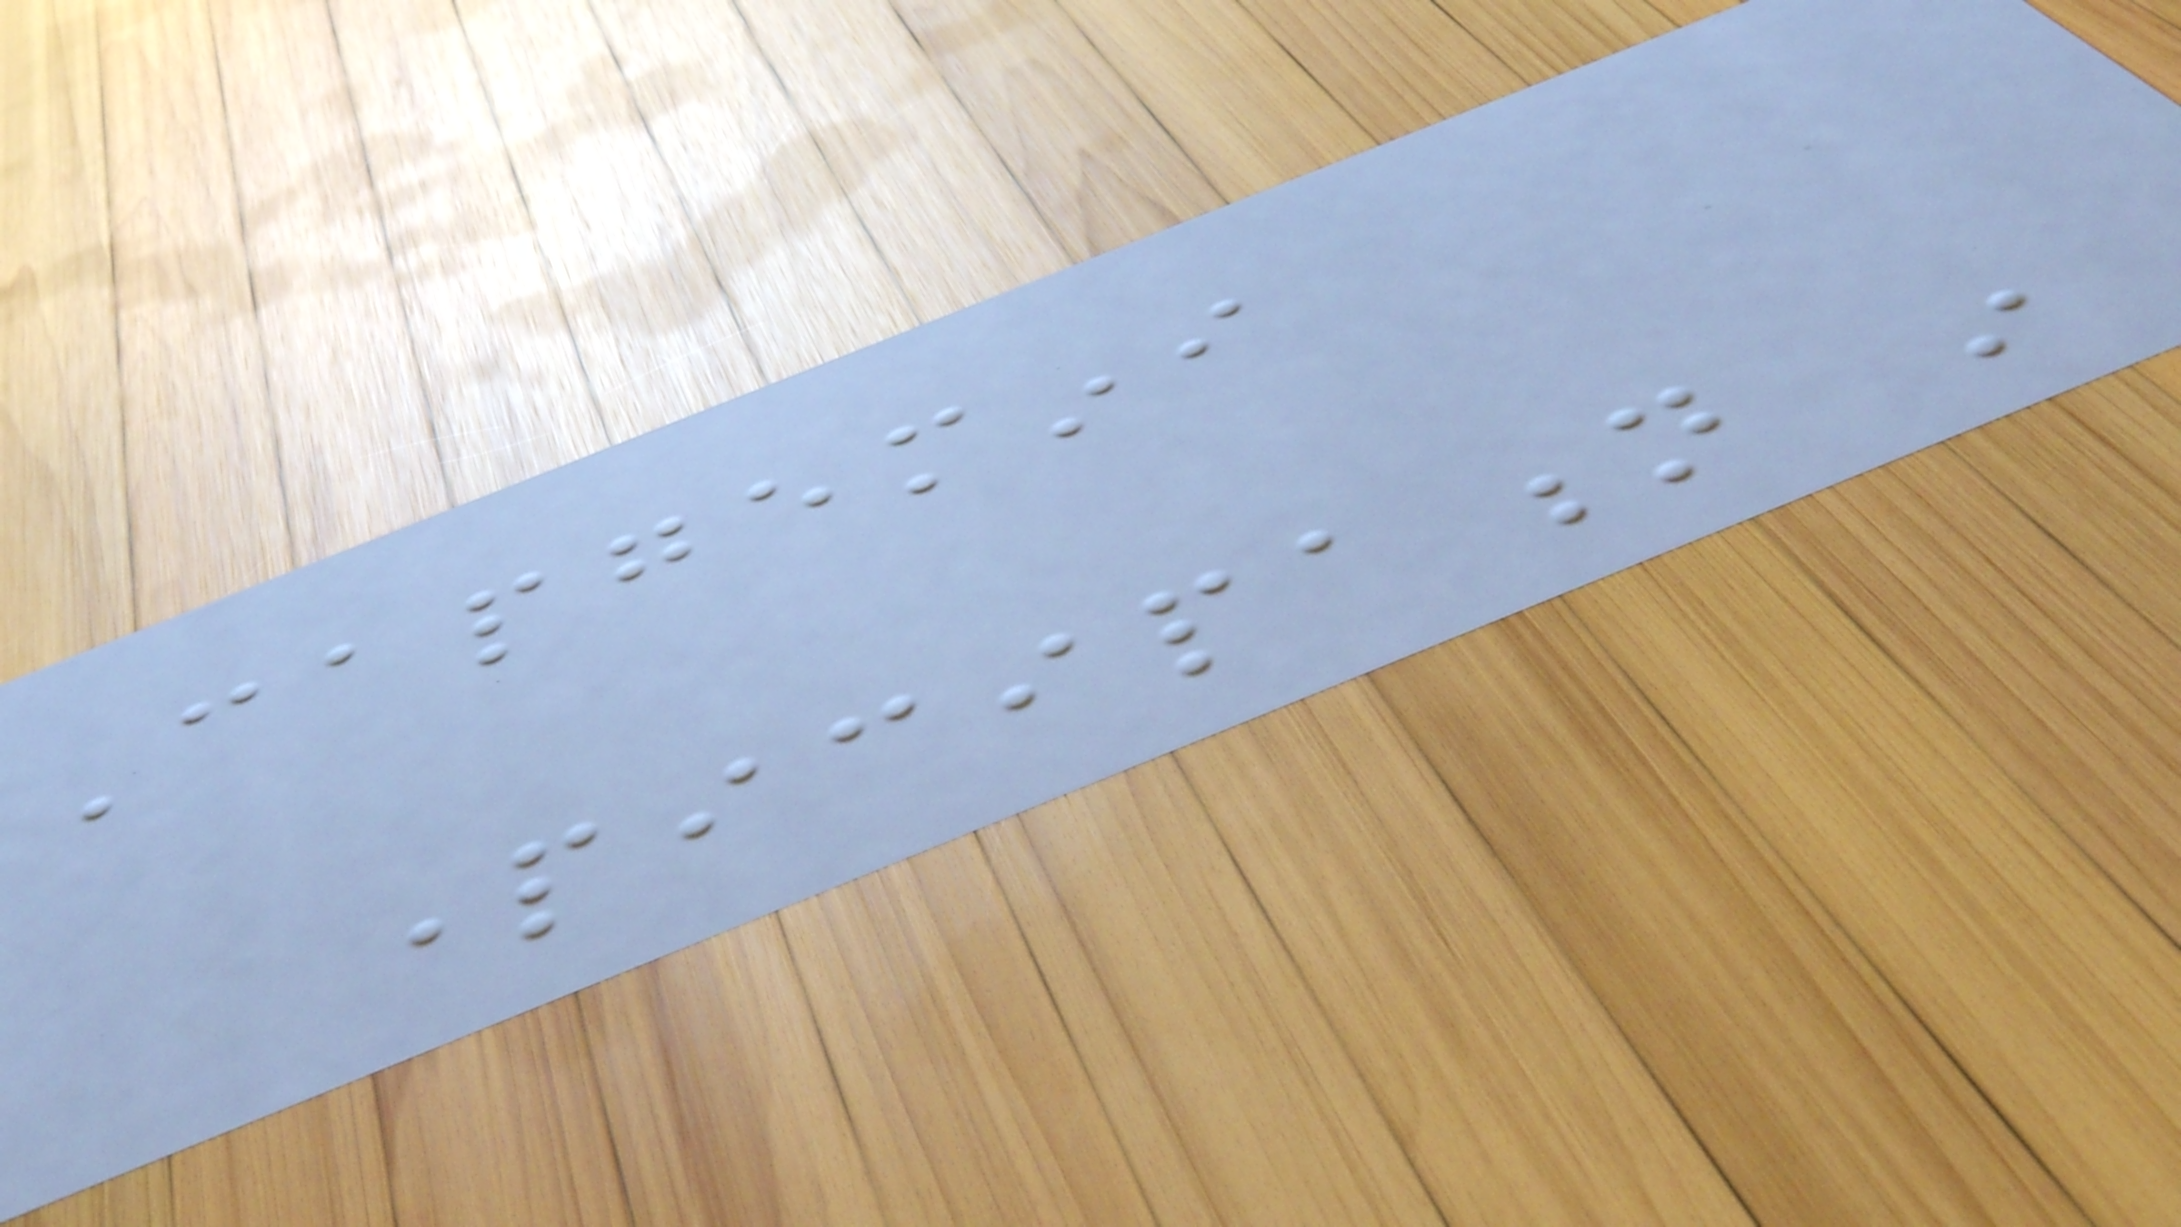Capgemini
participation in
